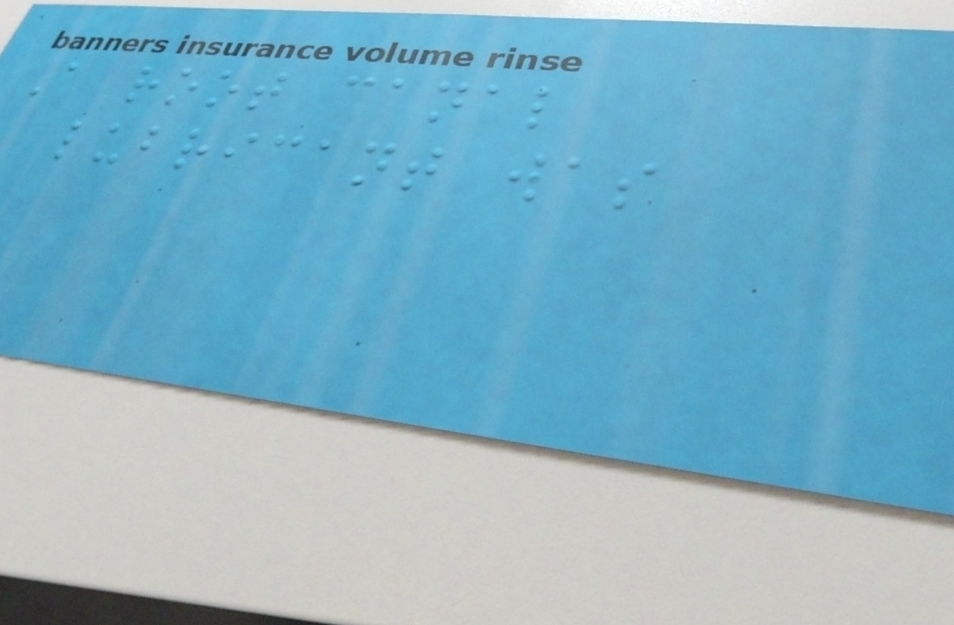A root canal
lubricant was
